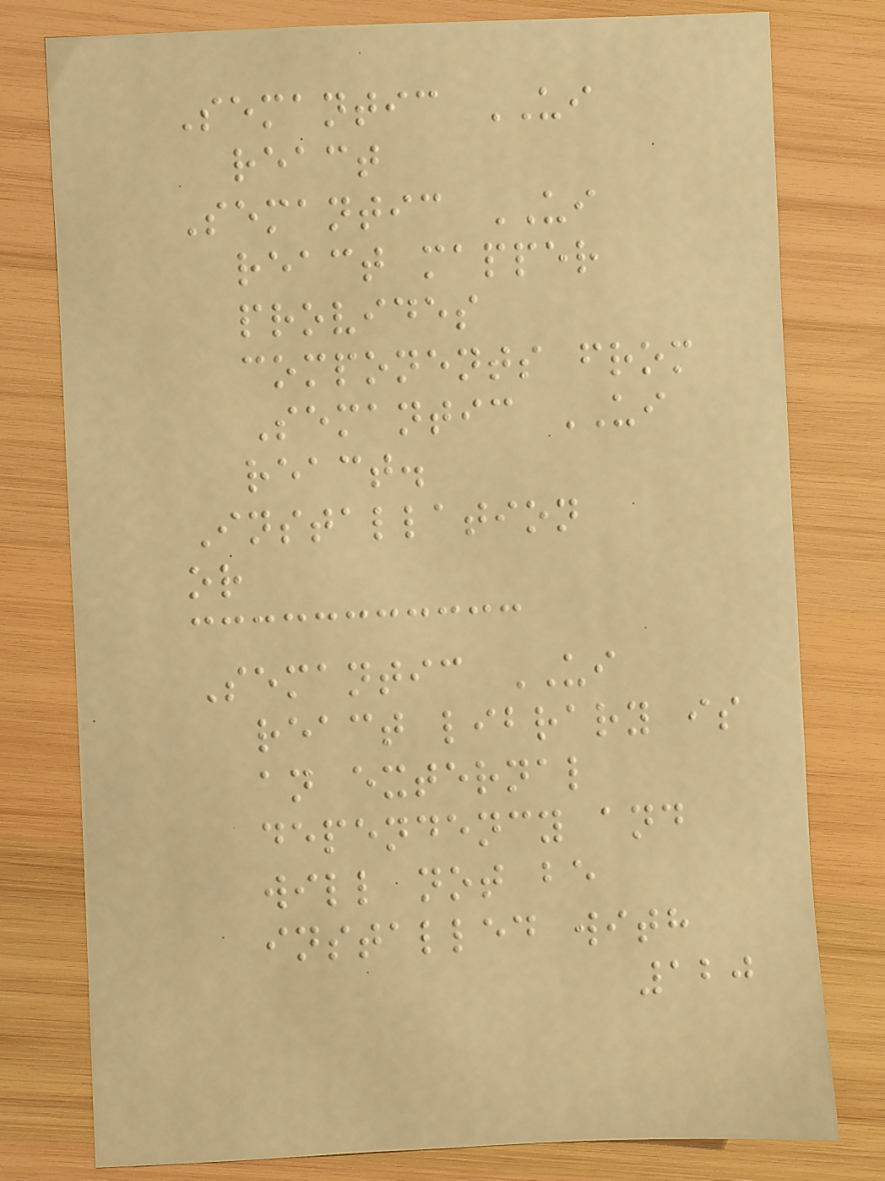Semantic UI
react
Semantic UI
react mapper
provides
components from
Semantic UI
react.
Installation
or
Semantic UI
react library is
an external
dependency and
will not be
installed with
120
